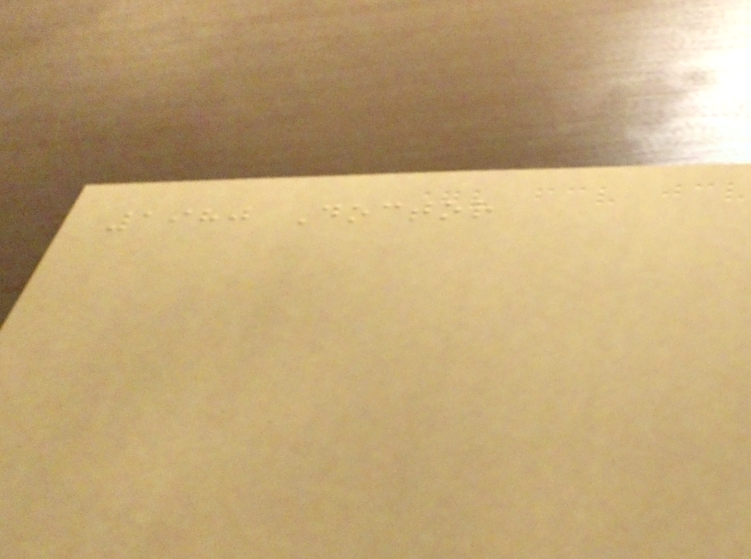1980 Doctor
